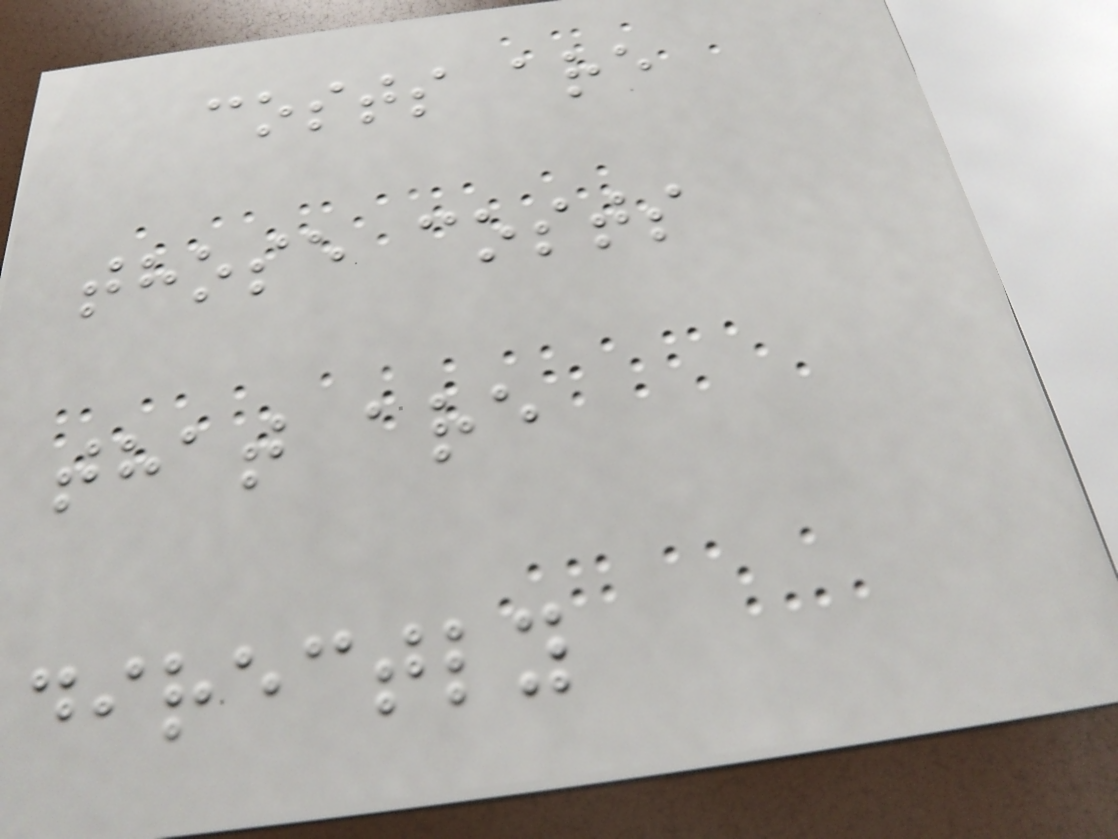costs are
those costs
that are
directly
